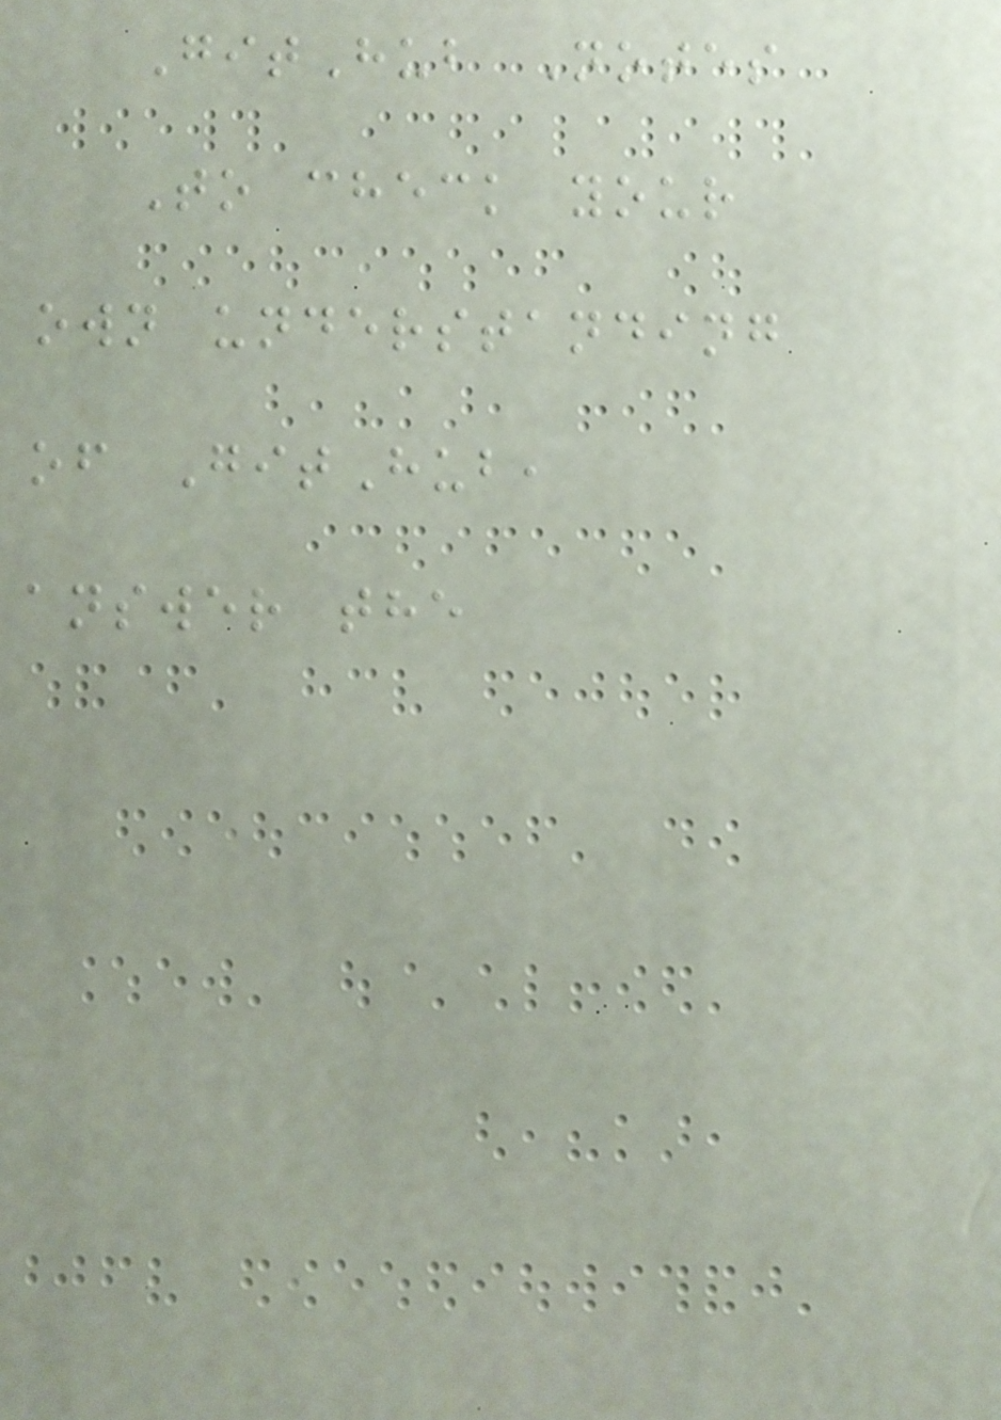GitHub Notes
To check your
own understanding
of GitHub,
answer the
